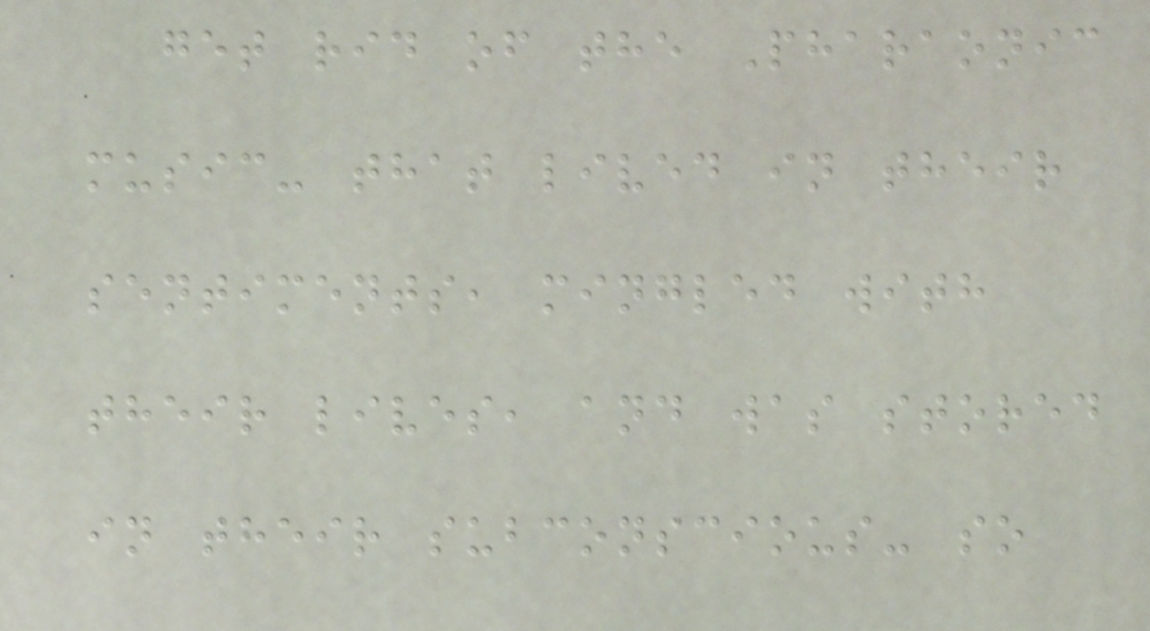get rid of the Pharaonic
music- that lived in their
sentiments, mingled with
their lives, and was stored
in their subconscious- so
